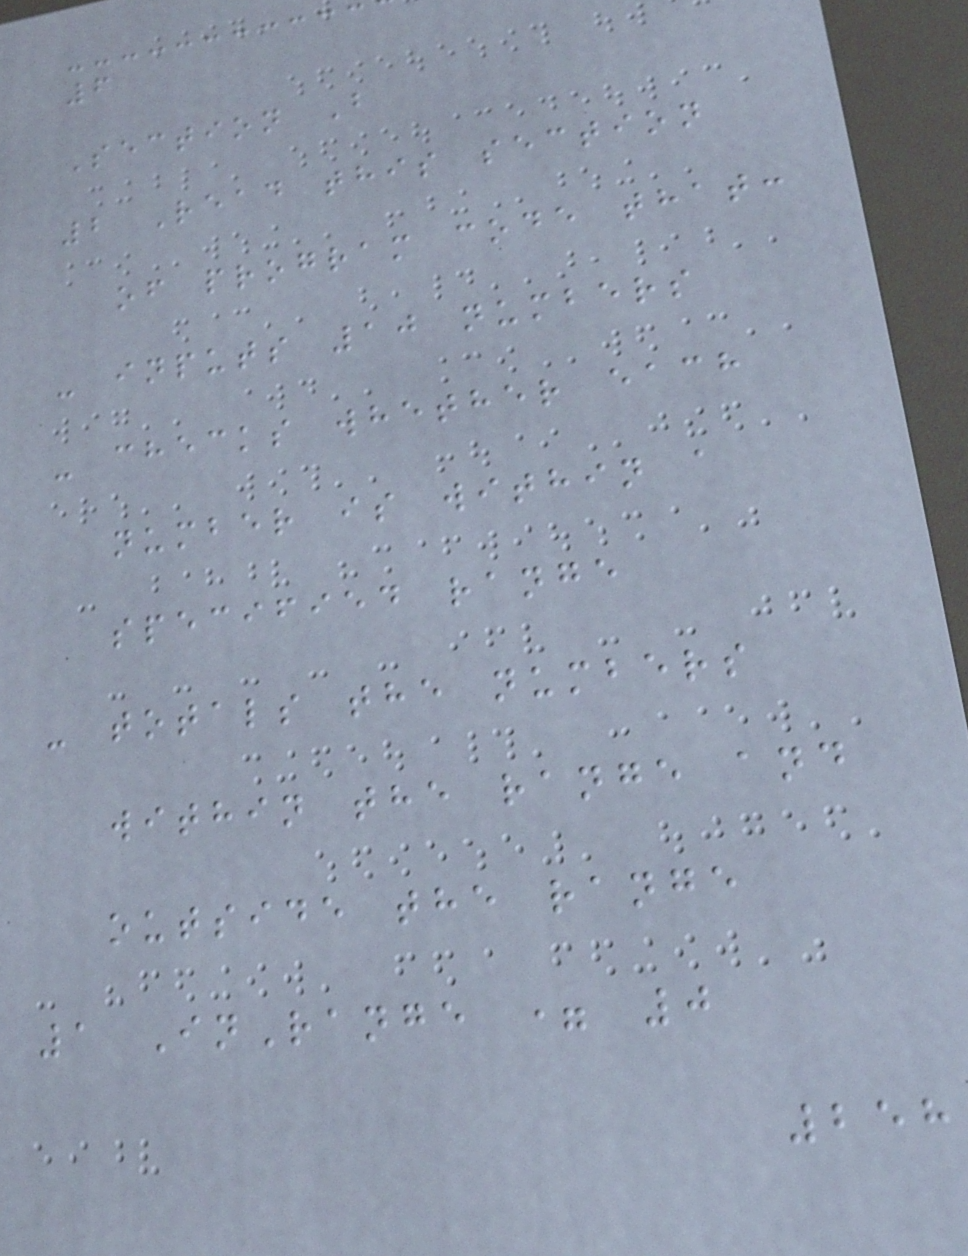6
Section B
2 Read this section
of program code that:
- inputs 10 numbers
- checks whether each
number is within a
specified range
- totals the numbers
within the range and
outside the range
1 InRange = 0
258
